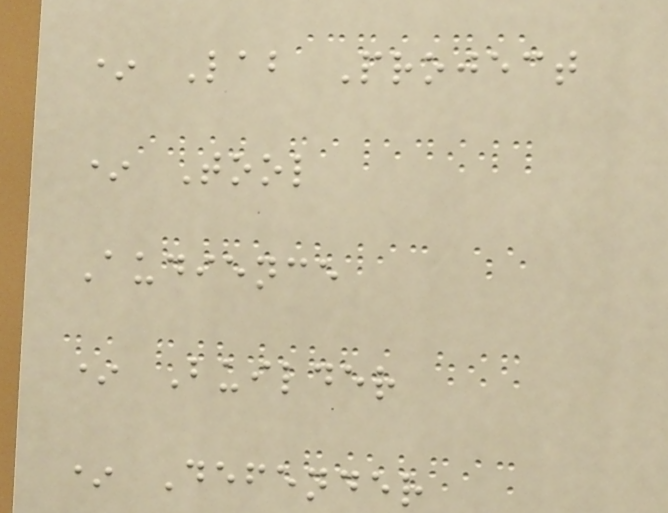* Lab Project
* Tool
Audience
* Builder
* Defender
